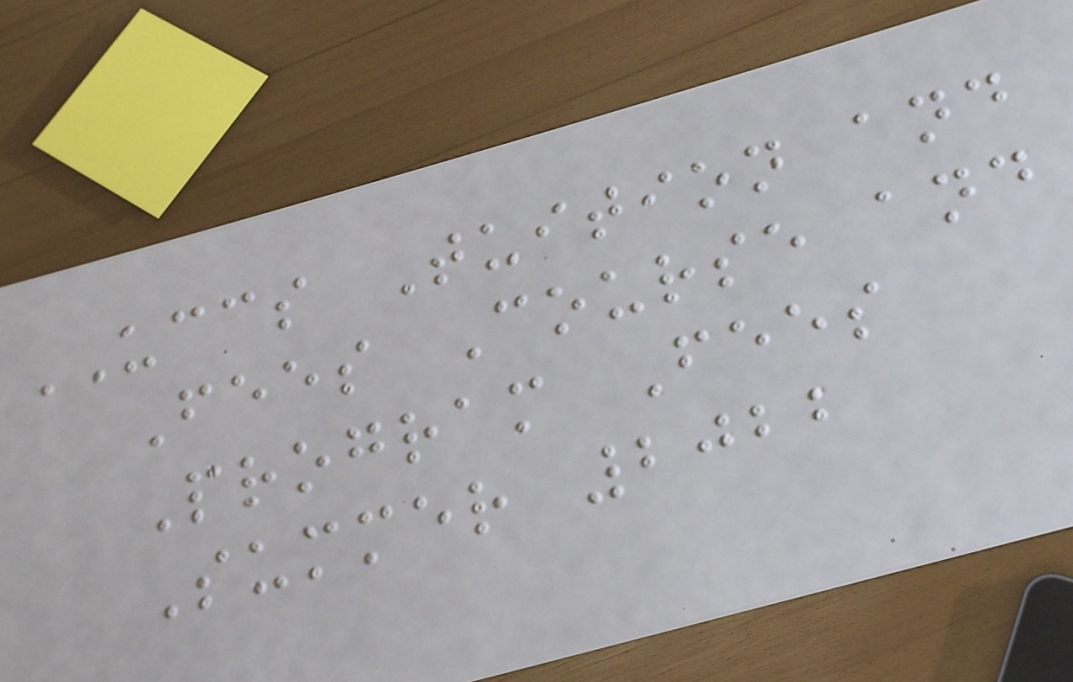UCCS Tuition and
Fees Course and
Program Fees
Summer 2022
